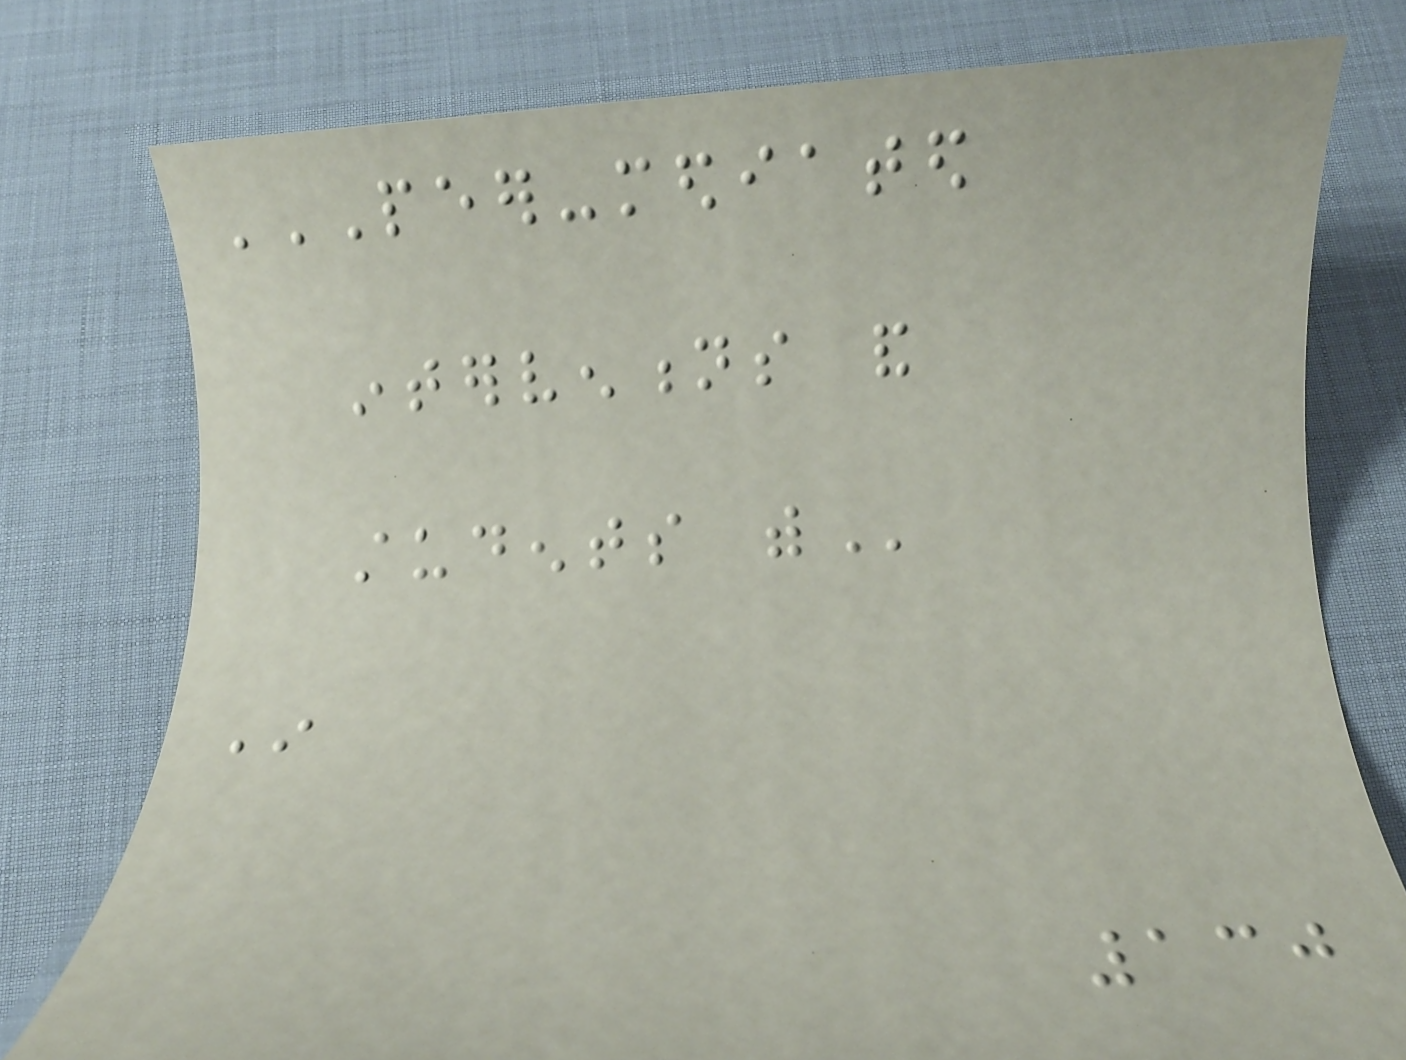PEER-MEDIATED
INTERVENTIONS AND
STUDENTS WITH
In
130
